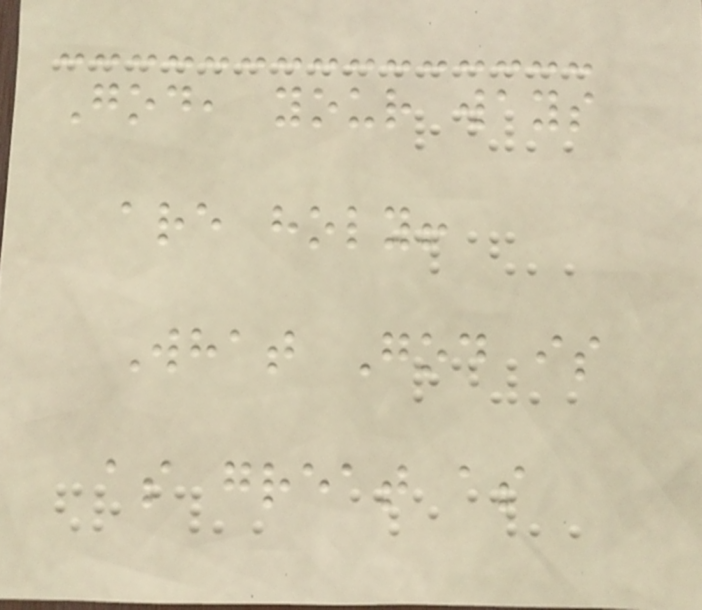God, your ways
are holy!
What God is
as great as
